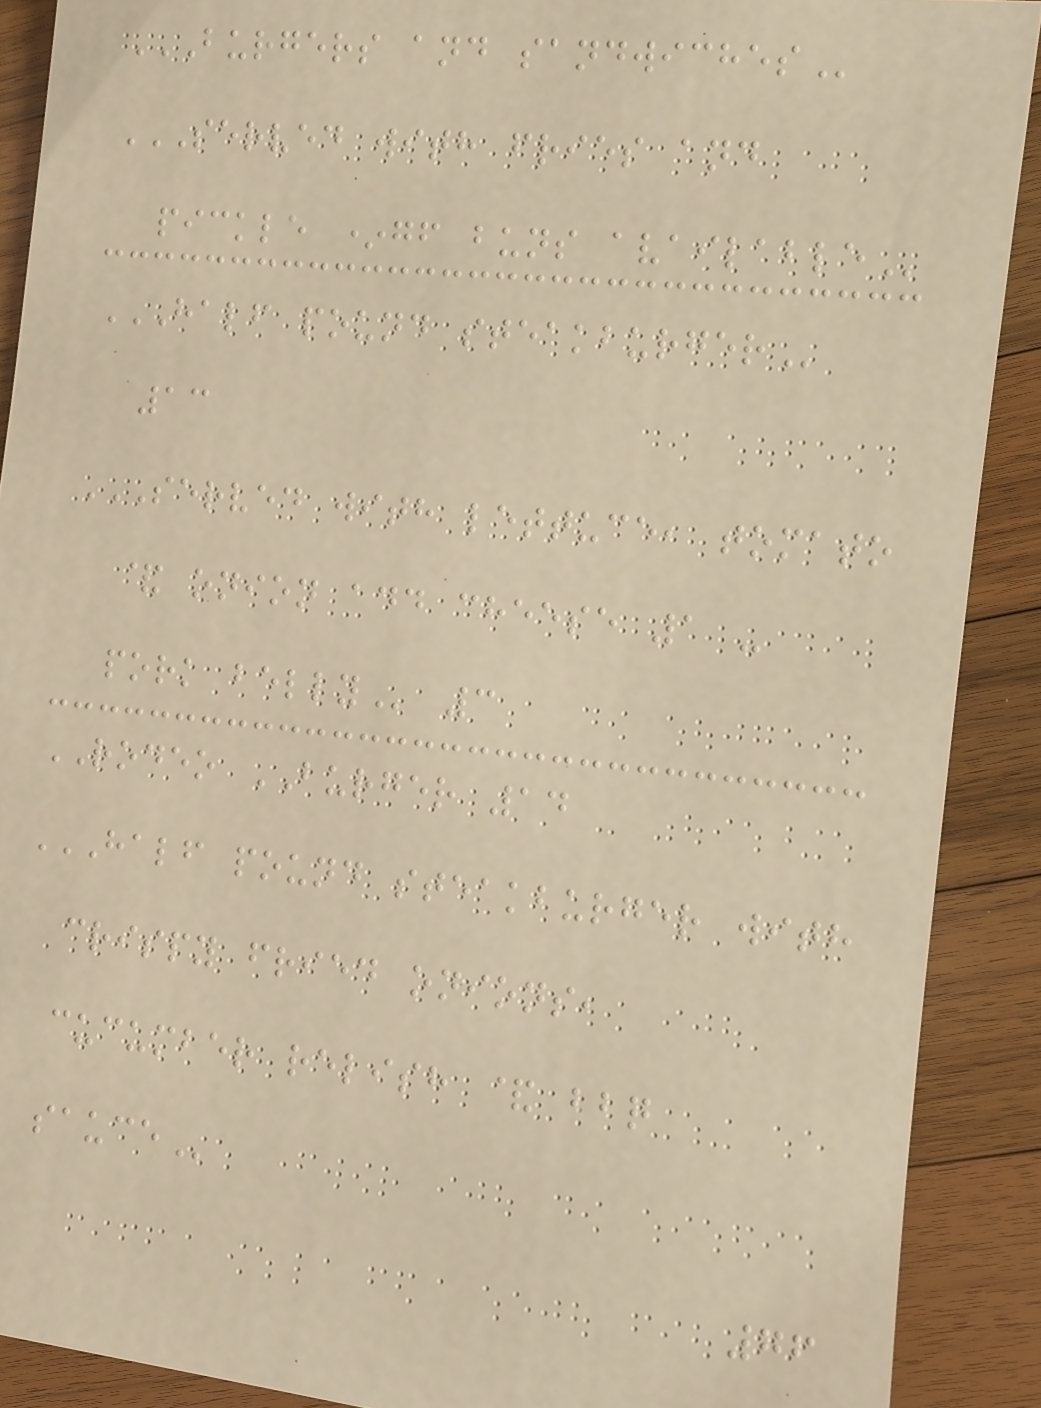BURGERS AND SANDWICHES
SERVED WITH FRIES AND
PICKLE *GF BUNS AVAILABLE
HALF POUND STEAKBURGER
13
SERVED WITH LETTUCE, TOMATO
& ONION ADD CHEESE 1 -
PORK BELLY 3
RODEO BURGER 14
HALF POUND STEAKBURGER WITH
CRISPY FRIED ONIONS,
CUCUMBER RELISH & BBQ
SAUCE
76
